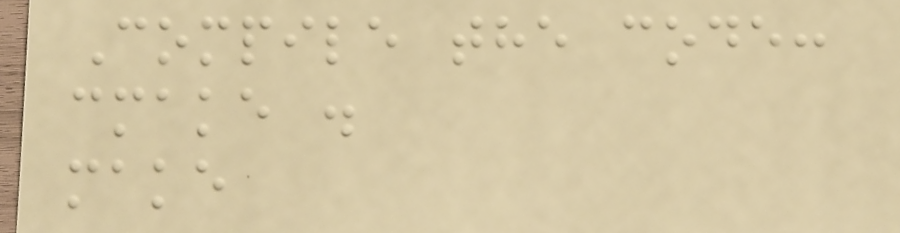Compile the code:
cmake .
make
